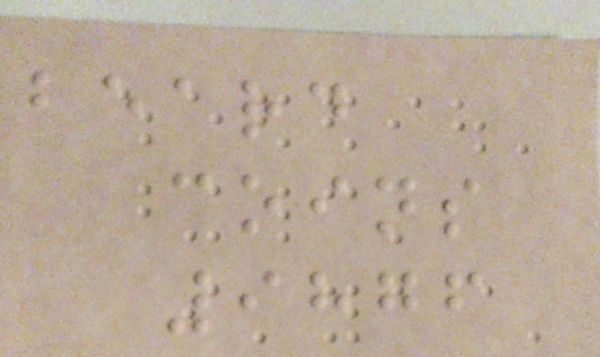beard
coins
9876
